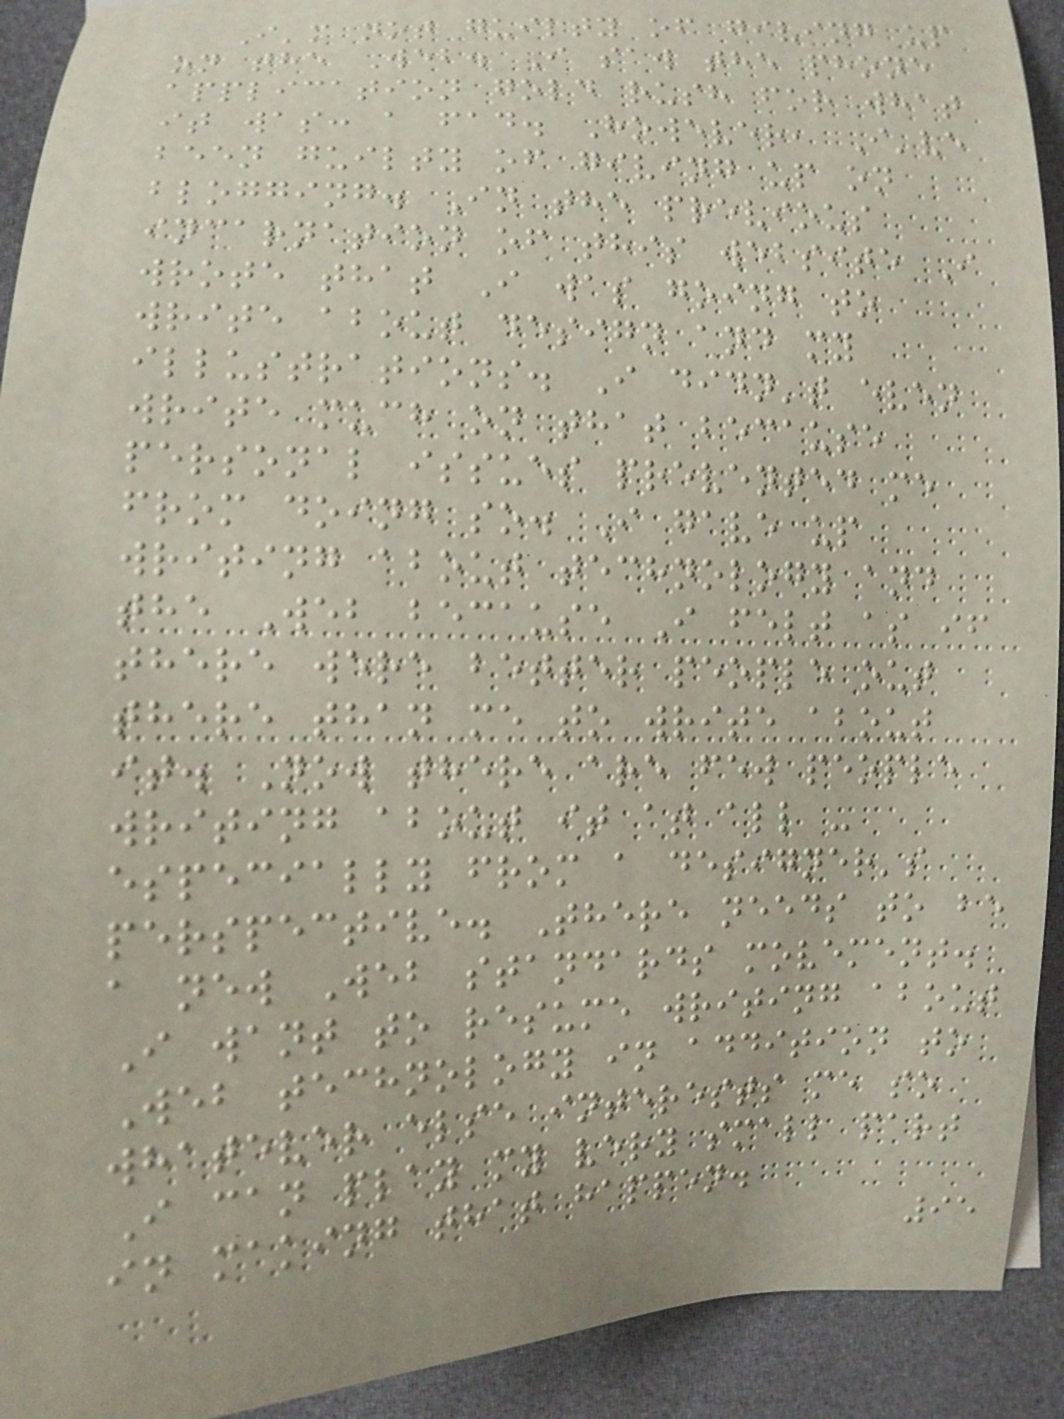I'm not guilty of giving up
on the Web. I saw the phone
application gold rush for what
it was: a fad. However, I've
been guilty of giving up on
blogging. In the previous
incarnation of this website I
wrote that I was going to
write about design and my
illustrations. I didn't even
write much on that because
personal issues prevented me
from doing so. I gave up
writing about technology and
the Web because I felt as if
there were better people out
there than me to write about
it. Now there are few people
writing about it at all -
especially from a designer's
perspective. There needs to be
a new Web standards movement.
I want to resume writing about
Web technology in addition to
whatever else interests me so
I can play my very small part
in making that happen.
95
